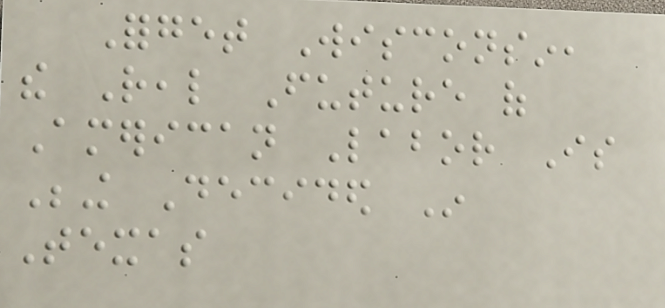Forget Wisconsin,
the Real Future of
American Labor Is
Being Decided In
Texas
